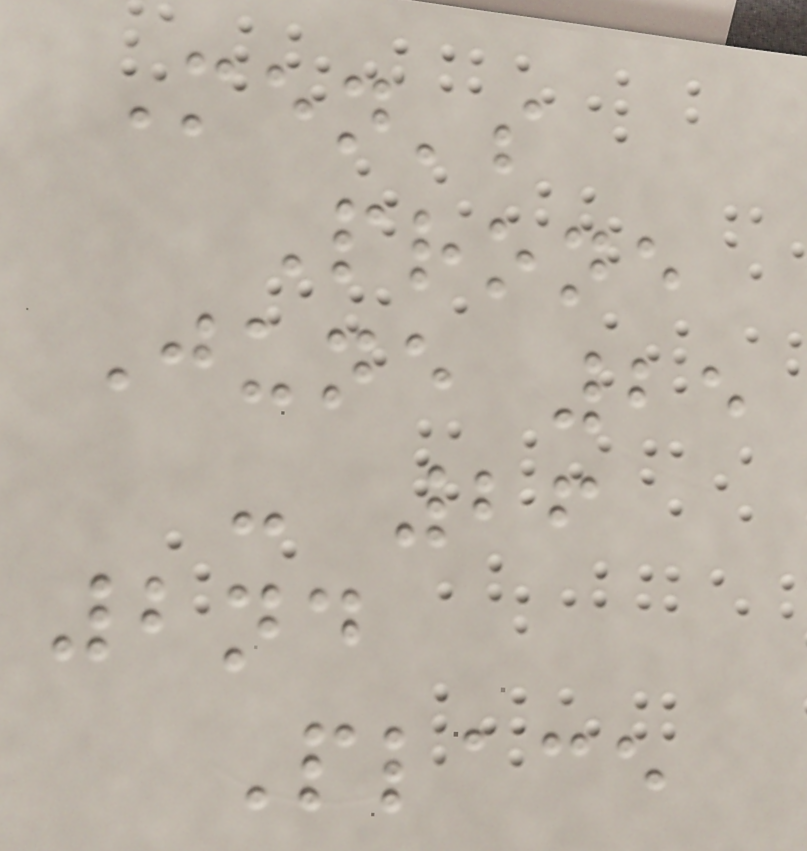Men's
Prone
June 25
- 26
2nd
Place
